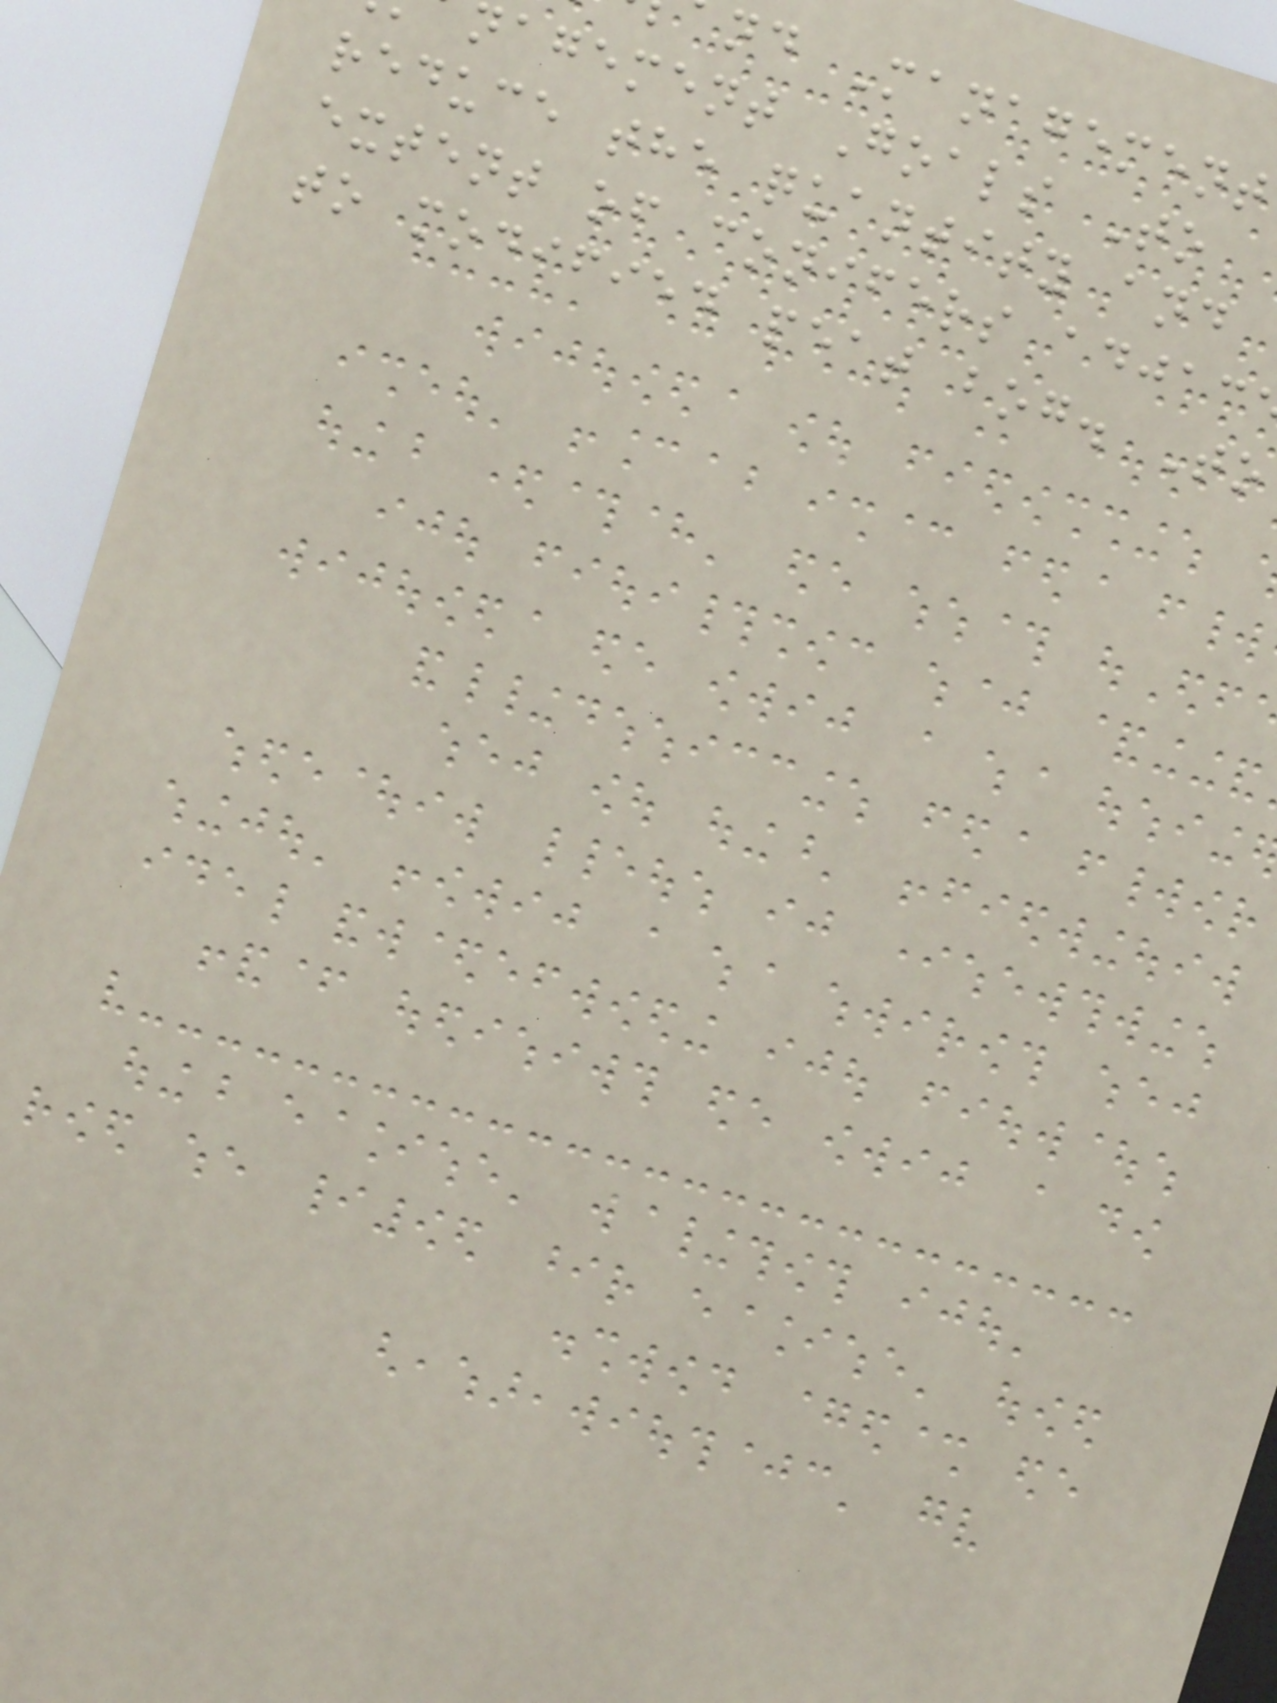nd Management
nagement Goals To
reduce the quantity and
extent of conifers adjac
to modified peat bog. To
